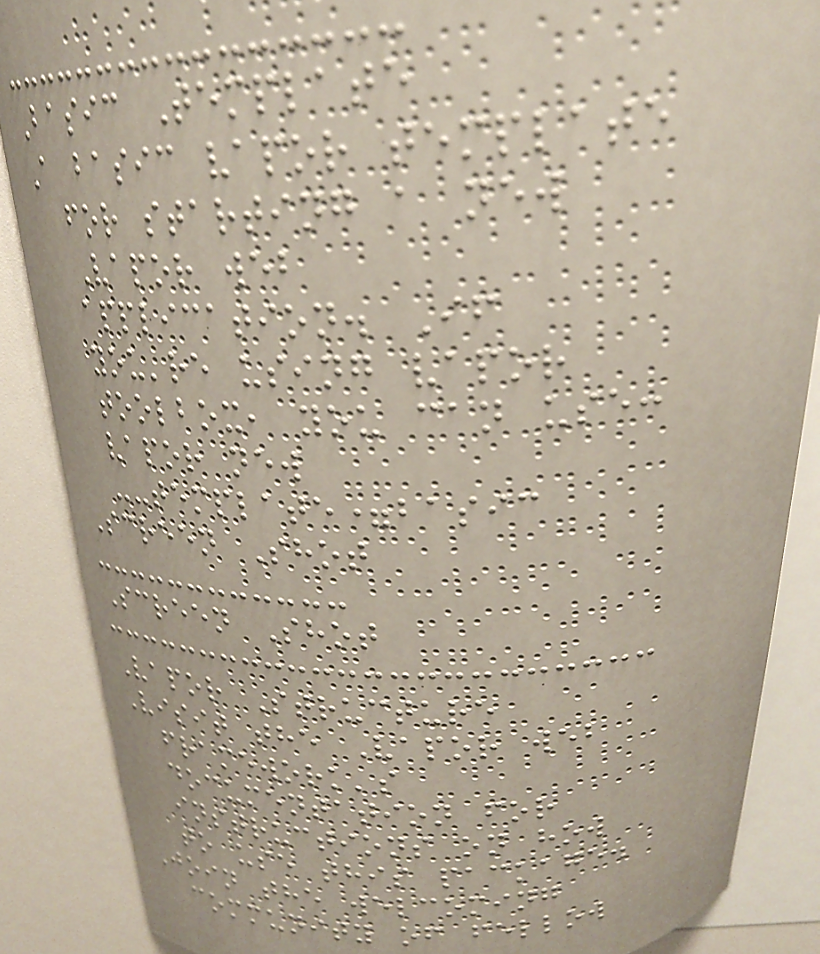Basic Template
A basic vapor template
for starting a new
Vapor web
application. If
you're using vapor
toolbox, you can use:
vapor new
--template=basic
Screen Shot
Screen Shot
Vapor Structure
Visit the Vapor web
framework's
documentation for
instructions on how
to use this package.
Join the welcoming
community of fellow
